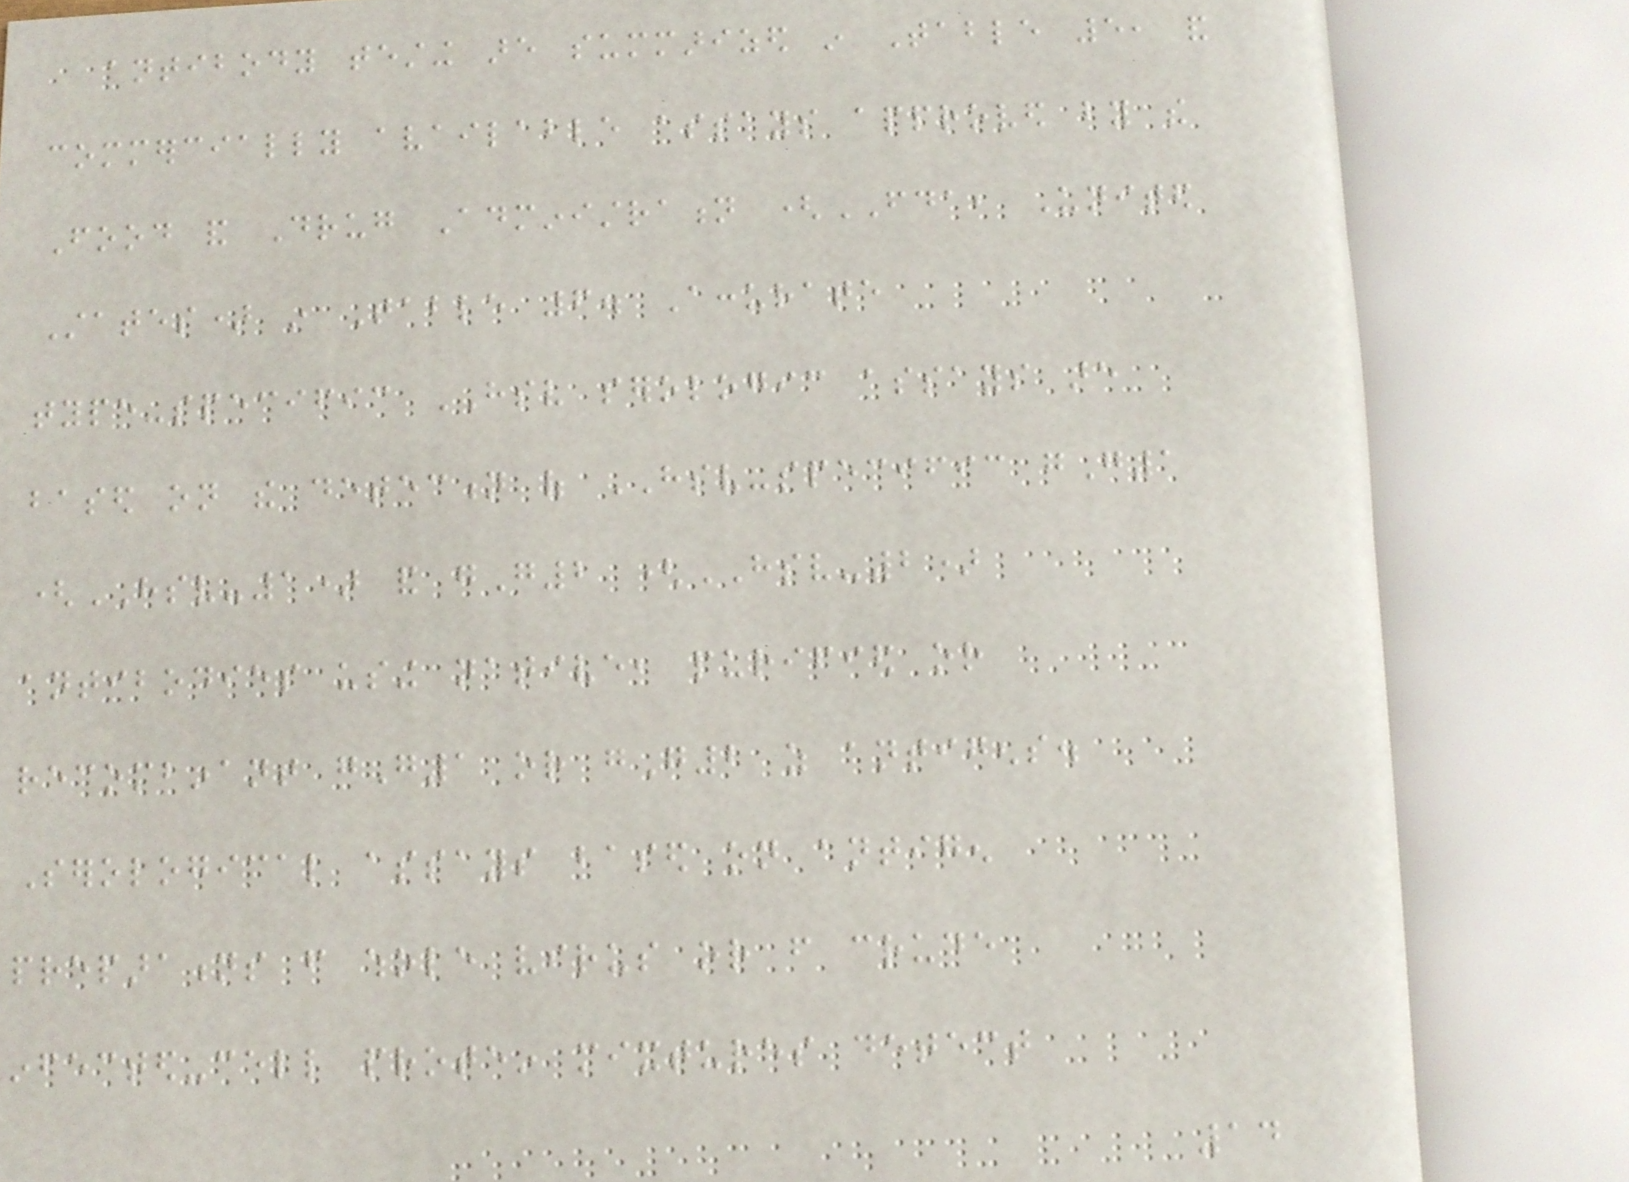antibody testing are summarized in Table 5, and
commercially available assays approved by the
Food and Drug Administration (FDA, United
States) in Table 6. Accurate
type-specific HSV serologic assays are
based on the detection of HSV-specific gG1
(HSV-1) and gG2 (HSV-2)
antibodies using native, purified or
recombinant gG1 or gG2 as antigens.
Serological assays based on antigen
preparations from whole virus or from crude
infected-cell protein mixtures detect
14
